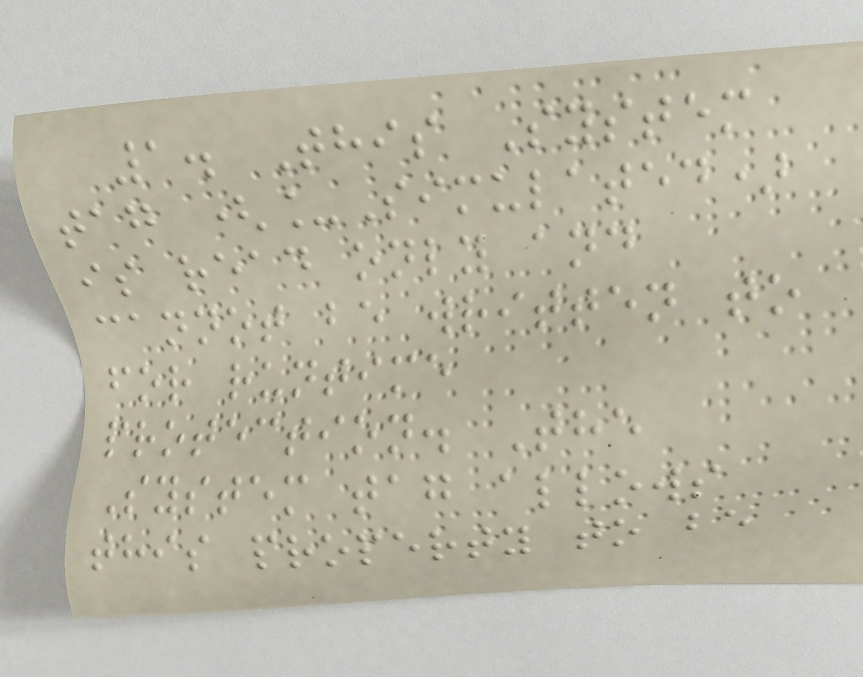1. This System
tag (_Simulated)
is read only and
cannot be written to
for runtime
protection. The
System tag allows
this property to be
